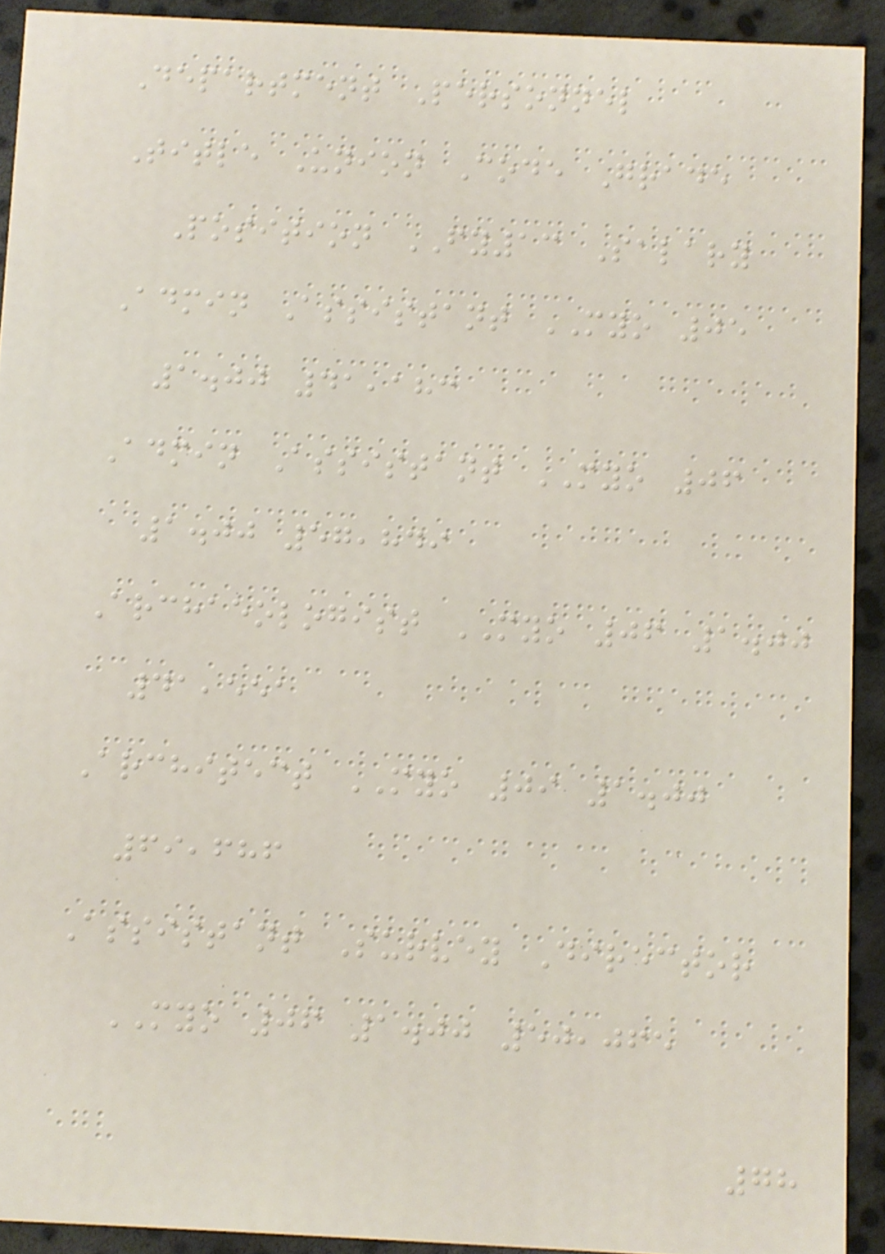Department Personnel
Title Union Code Grade
Position FY13 Salary
Admin Assistant MYO 05
1.00 41,183
Admin Assistant MYO 06
1.00 57,849
Archaeologist MYO 06 1.00
41,551
Architect MYO 09 1.00
69,686
Assistant Survey Director
MYO 06 1.00 50,065
78
